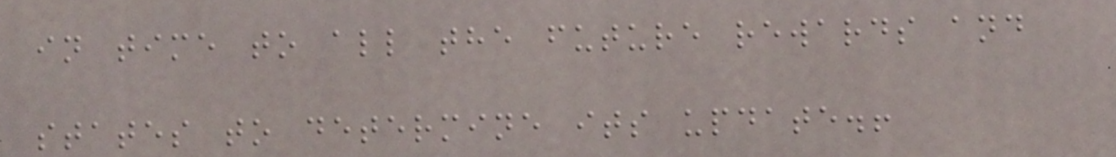in time to all the future rewards and
states to determine its update.!
